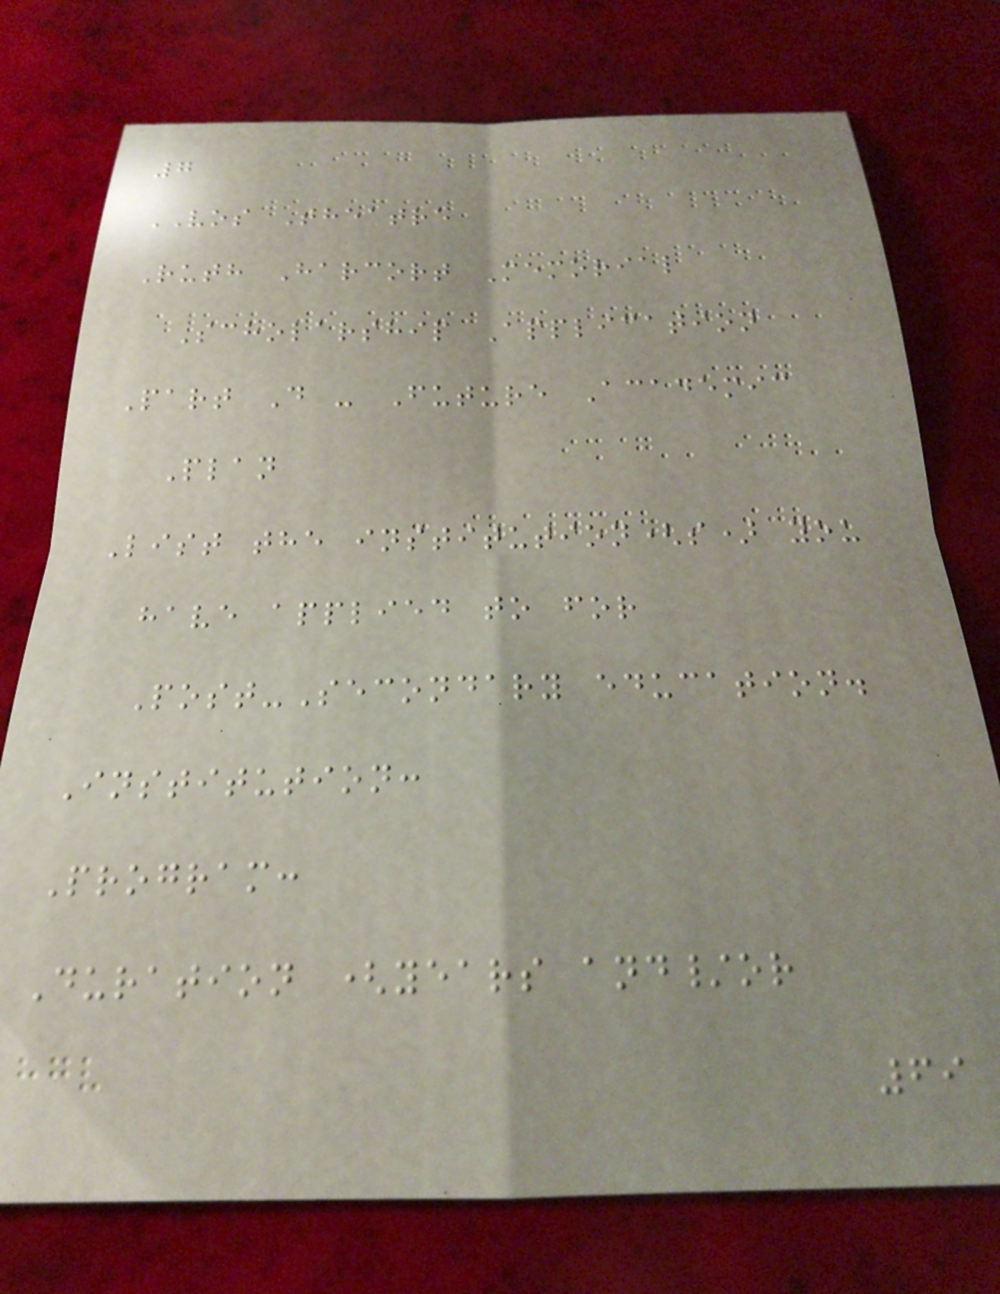7
VOS Theatre
Ruth Harcort Memorial
Scholarship Application
Part D - Future Academic
Plan
List the institution(s) you
have applied to for
Post-Secondary education.
Institution:
Program:
Duration (years and/or
69
